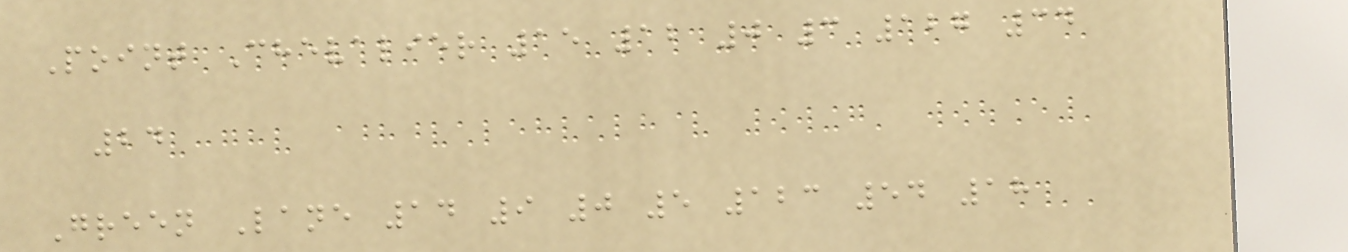Point Chevalier 15 12 0 3 127 34
24
Green Lane 14 9 0 5 123 54 18
